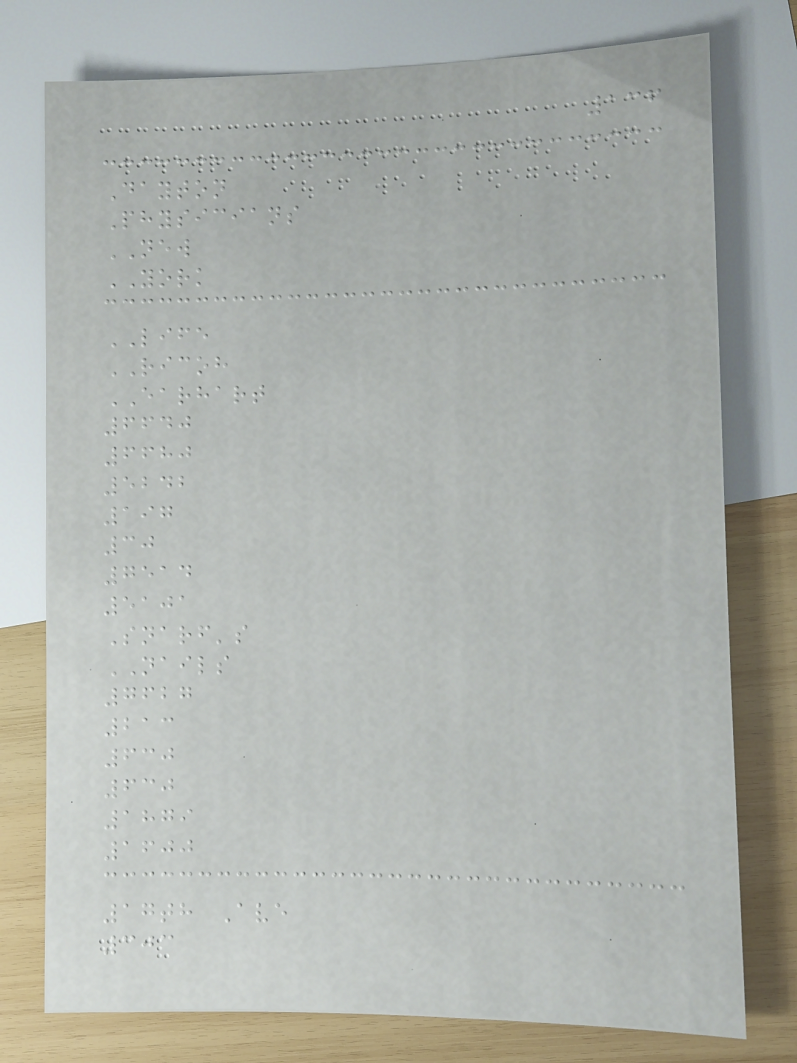136
Dayton
Physicians
NEW
YORK
LIFE
RICOH
EARHART
6640
6680
5242
197
30
7514
5101
Snarf's
NAILS
7627
213
630
630
1879
1600
17th Ave
303
